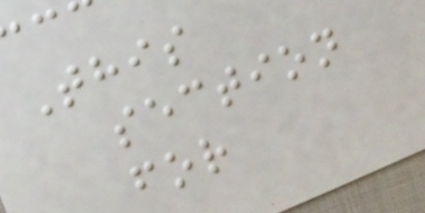This
section
for
